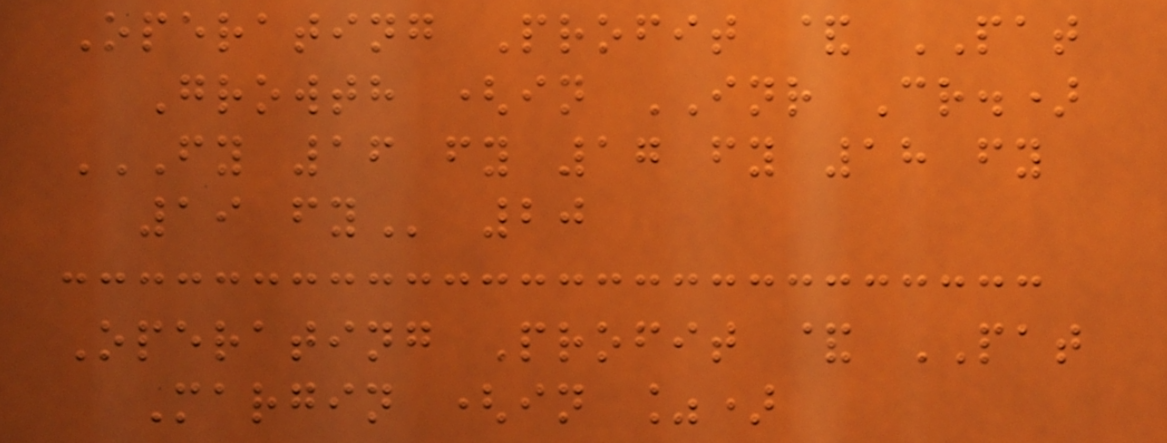Operating Profit & PAT
Growth (in INR Cr.)
FY 16 FY 17 FY 18 FY
19 FY 20
Operating Profit & PAT
Margin (in %)
